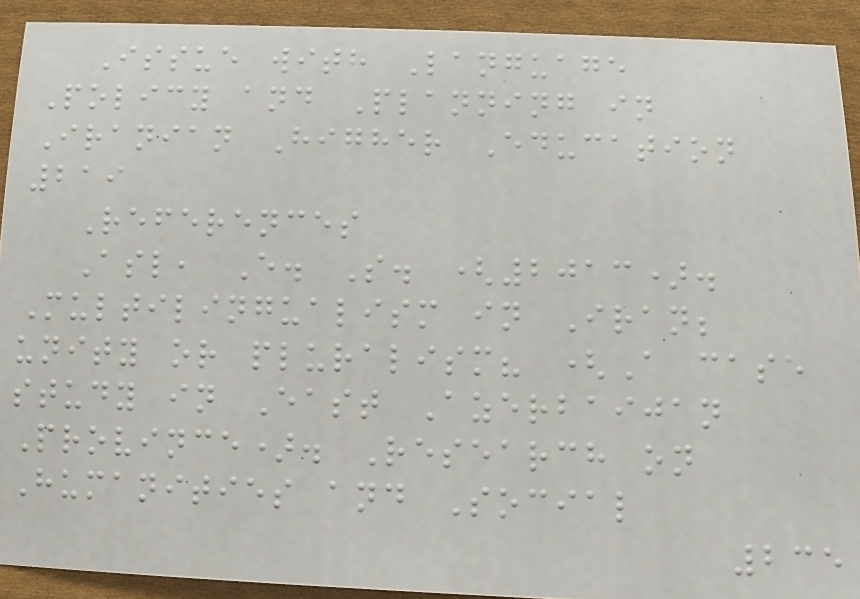Issue with Language
Policy and Planning in
Iranian Higher Education
219
References
Asl, E. S. (2013).
Multilingualism in Iran;
unity or pluralism? (A case
study in East Azerbaijan
Province). Research on
Humanities and Social
235
